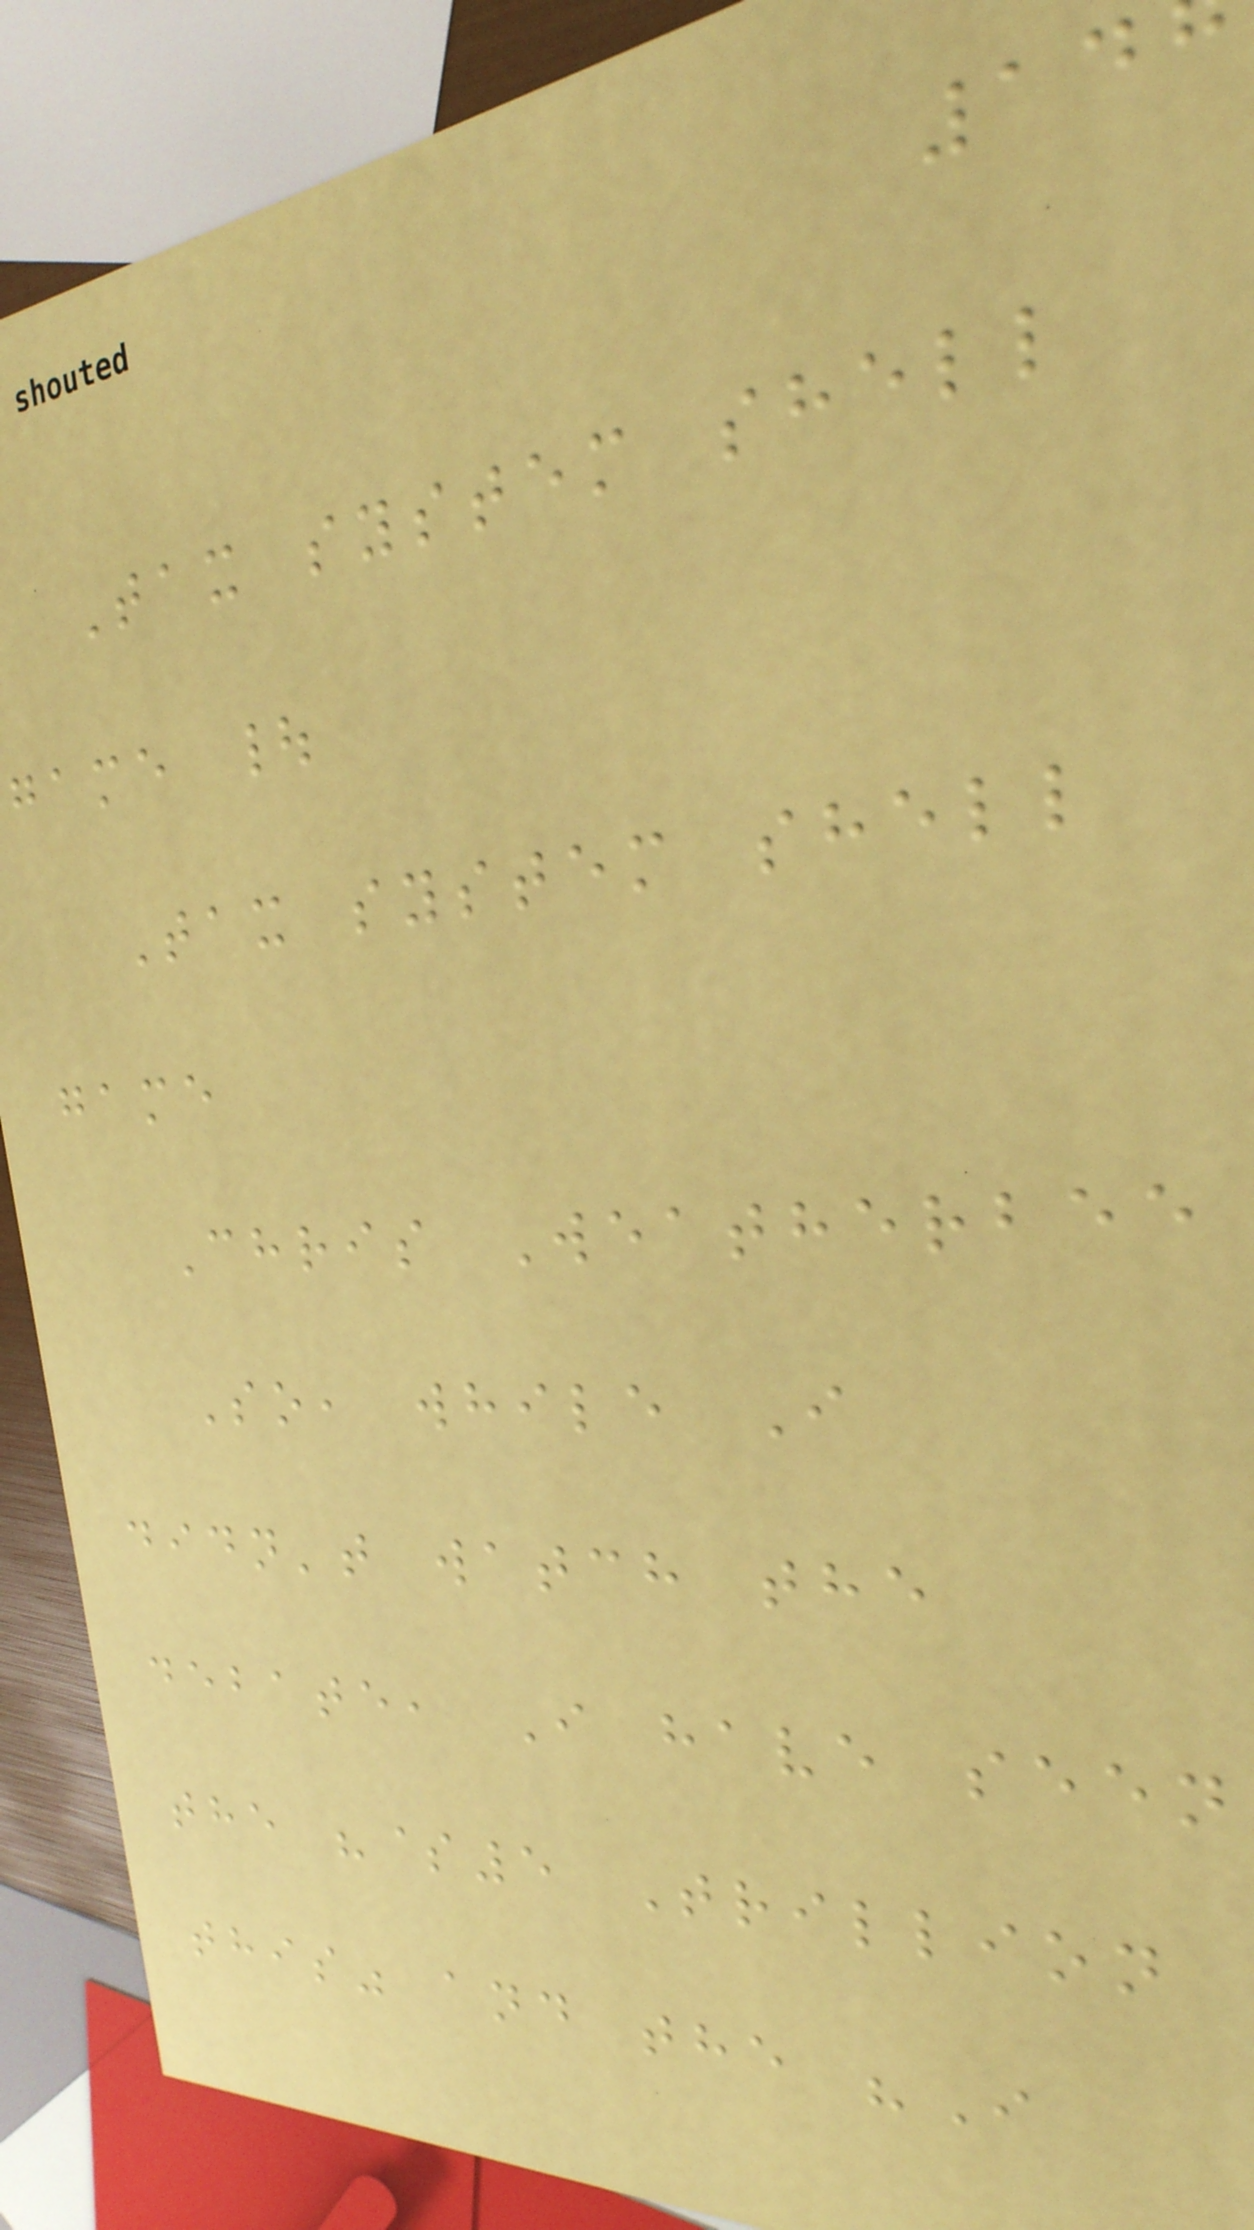Tax system shell
game |
Tax system shell
game
Chris Weatherbee
So, while I
didn't watch the
debate, I have seen
the "$5 Trillion
this" and the "I
